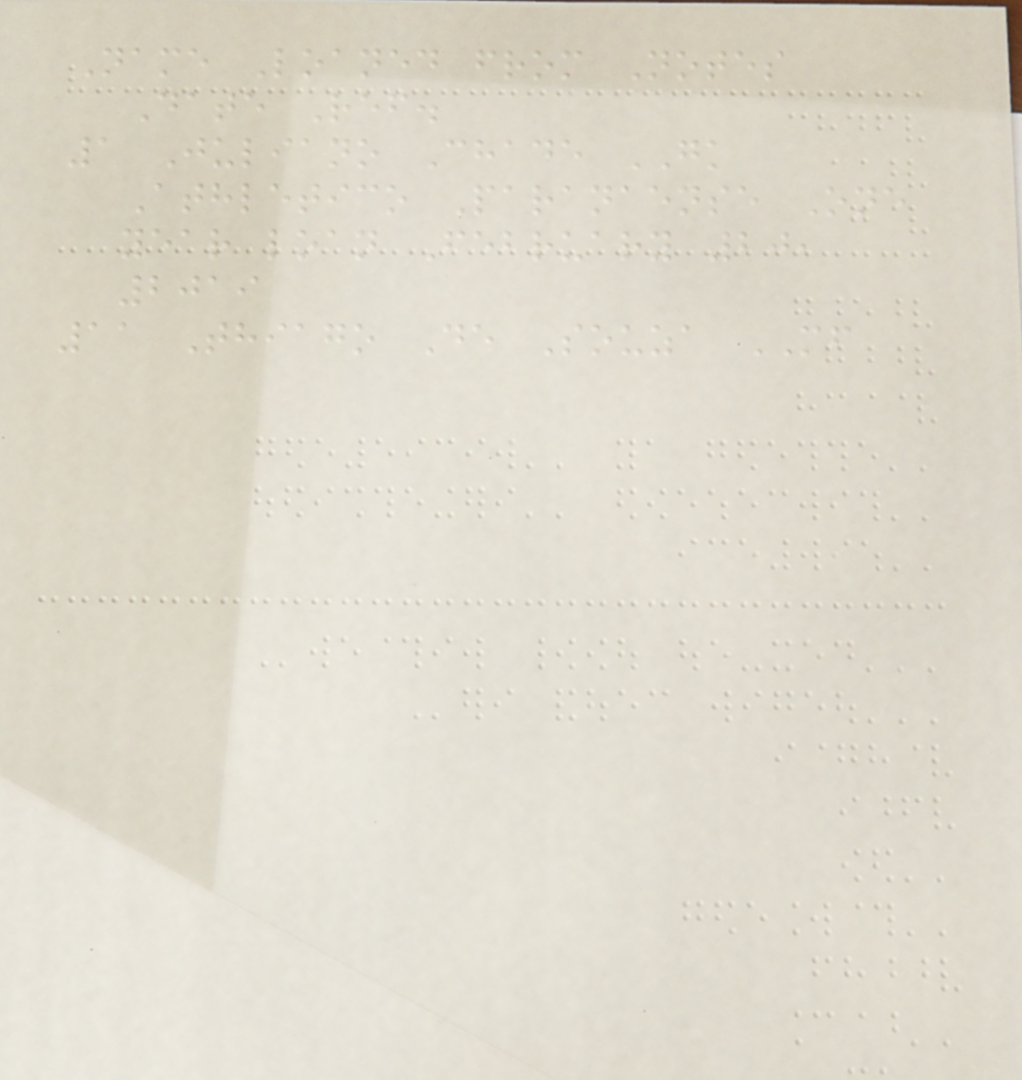Name Loaned from Notes
Date Ref.
1 Juliano Chade GK
Athletico Paranaense One
year loan February 20,
2019
11 Thiago De Souza MF
